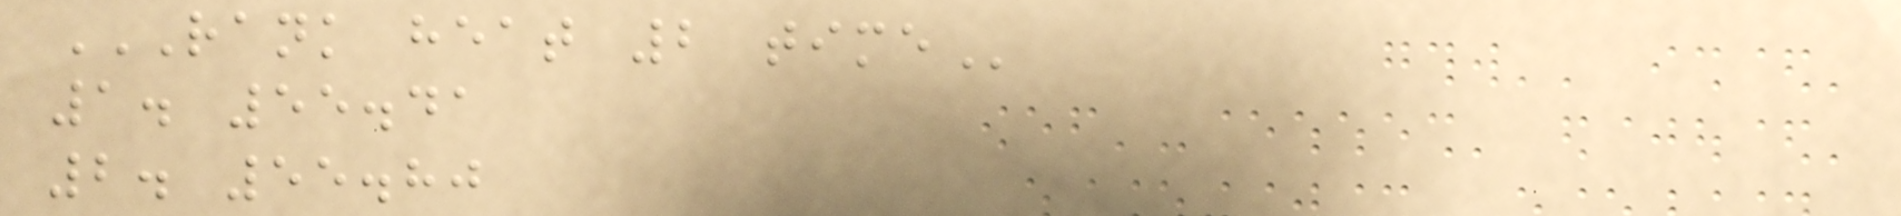RANK HEAT 2 TIME
1. 55.41
2. 55.80
